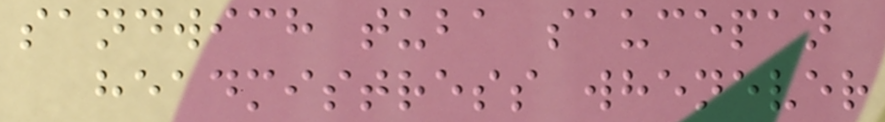sandwich tuba saucepan
headmistress whenever
